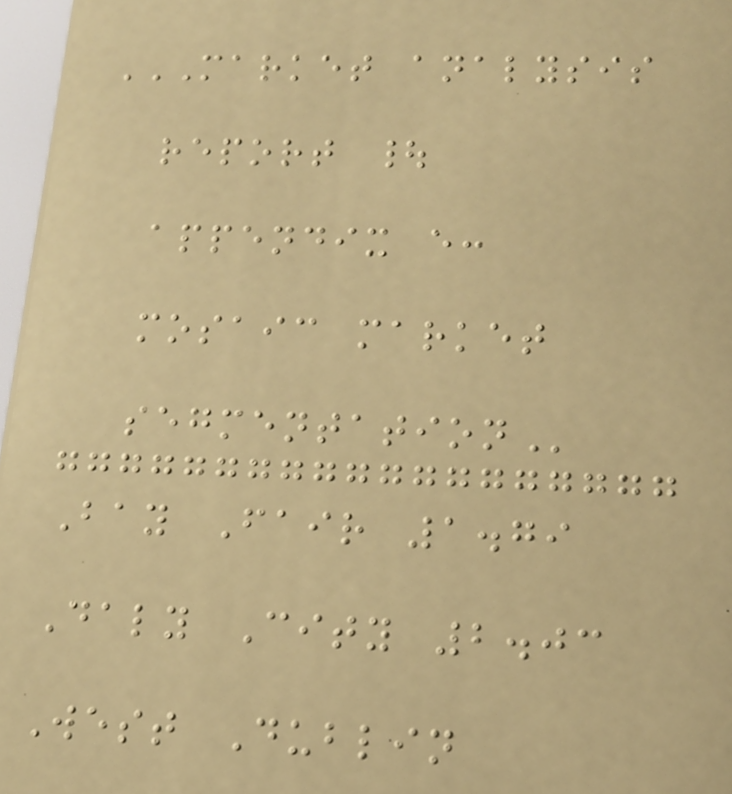MARKET ANALYSIS
REPORT |
APPENDIX E:
MOSAIC MARKET
SEGMENTATION
Bay Fair 1.79
Daly City 2.03
West Dublin
